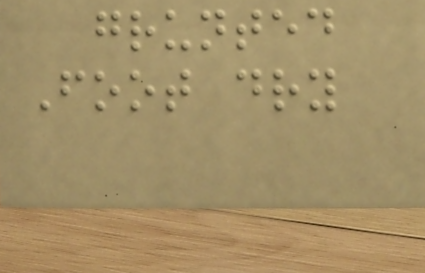grunted
Foot dry
